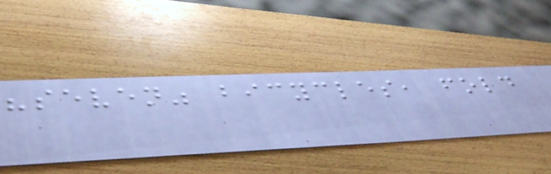"seven" bicycles, fold
